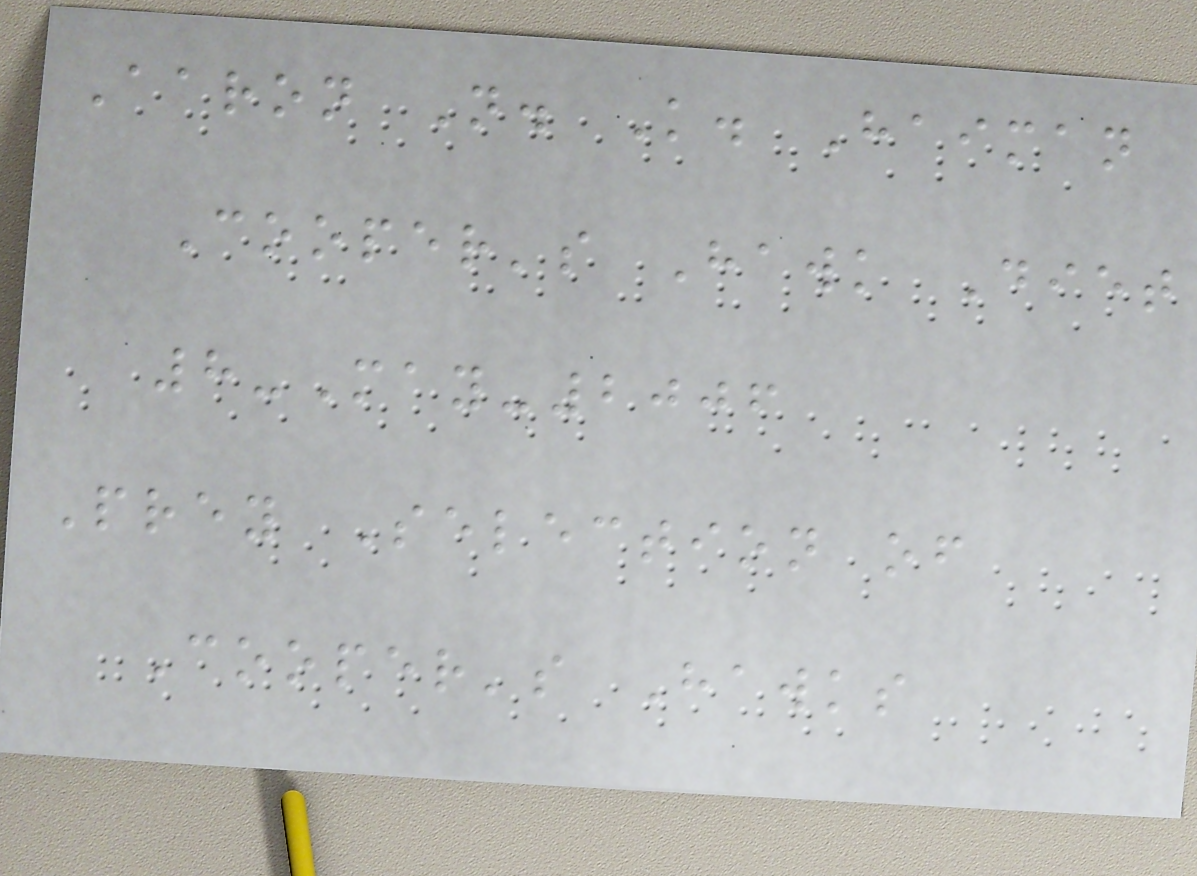Aaron N. K. Haiman
Cooper's Hawk Diet
8-May-2006
Prey Selection of
Cooper's Hawks
